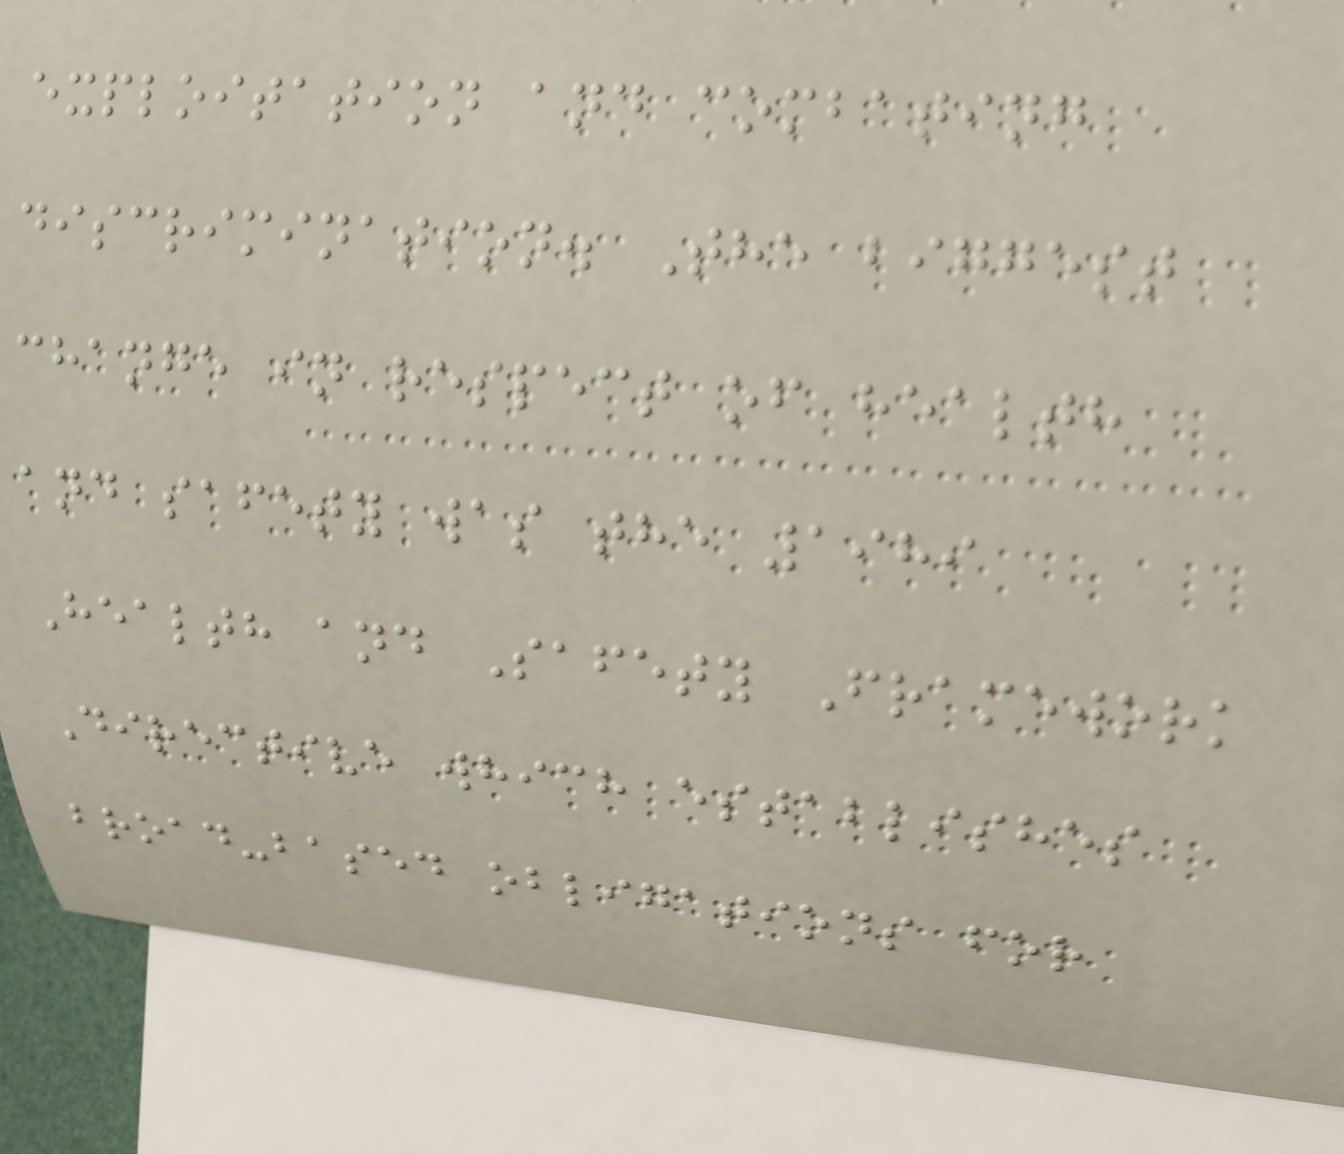exploitation and combating
discrimination. The biggest
change in respect of health
and safety was the 1989
Health and Safety Framework
Directive which establishes
broad-based obligations for
